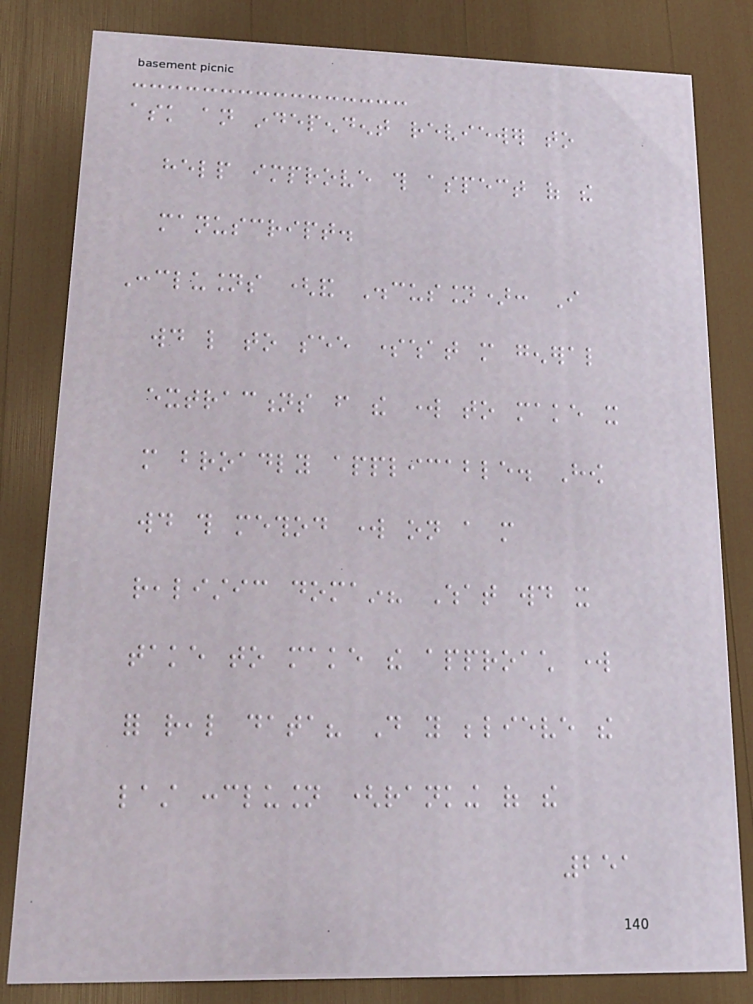ask an independent reviewer to
help improve this aspect of the
manuscript.
Conclusions (and Discussion): I
would like to see somewhat more general
extractions from the work to make it
more broadly applicable. How
would this method work on a more
realistic domain? What would it
take to make the approach work
for real data? Do you believe the
last conclusion (ranking of the
251
